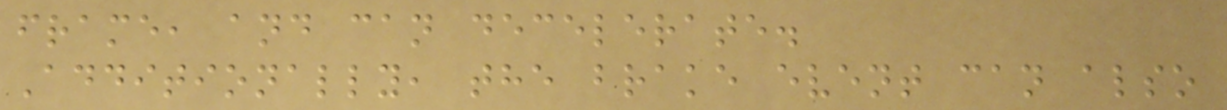frame, and can decelerate.
Additionally, the brake event can also
